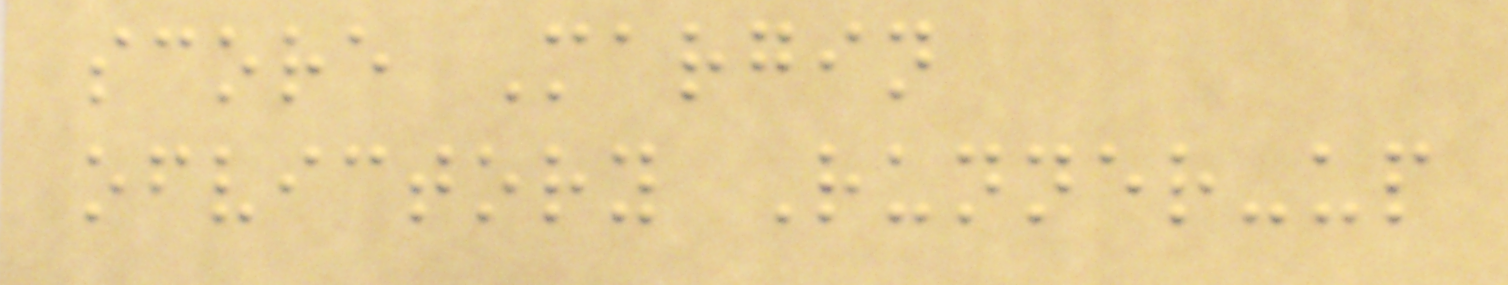score Margin
ofvictory Runner-up
